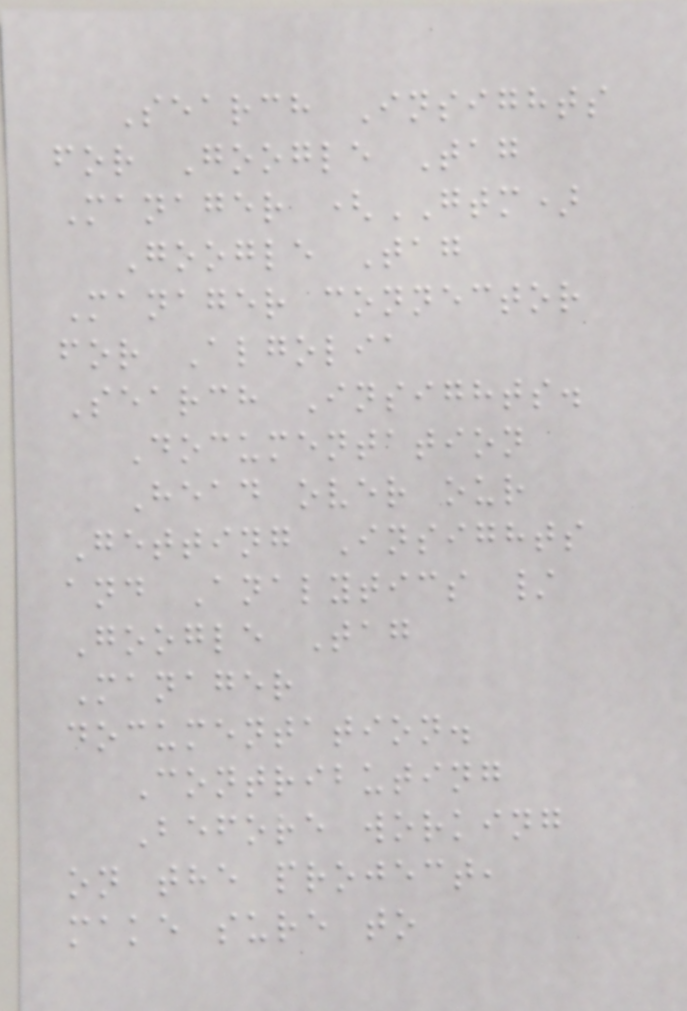Search Insights
for Google Tag
Manager (GTM)
Google Tag
Manager connector
for Algolia
Search Insights.
Documentation
Head over our
Getting Insights
and Analytics /
Google Tag
Manager
documentation.
Contributing
Before working
on the project,
make sure to
